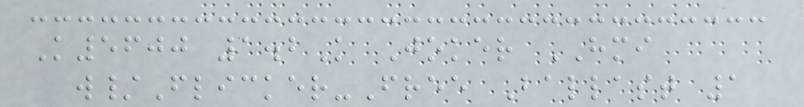K5600 1.2K Joker HMI
w/Flicker-Free Ballast 1
